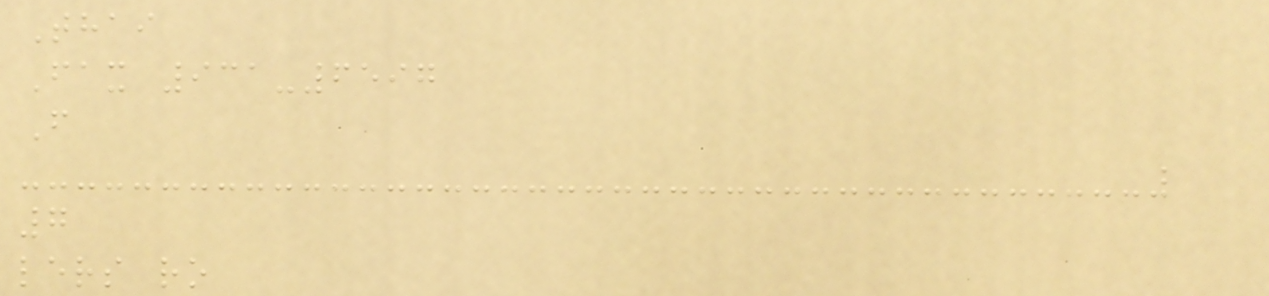Thai
Fax 931-6597
F
7
lers ro
